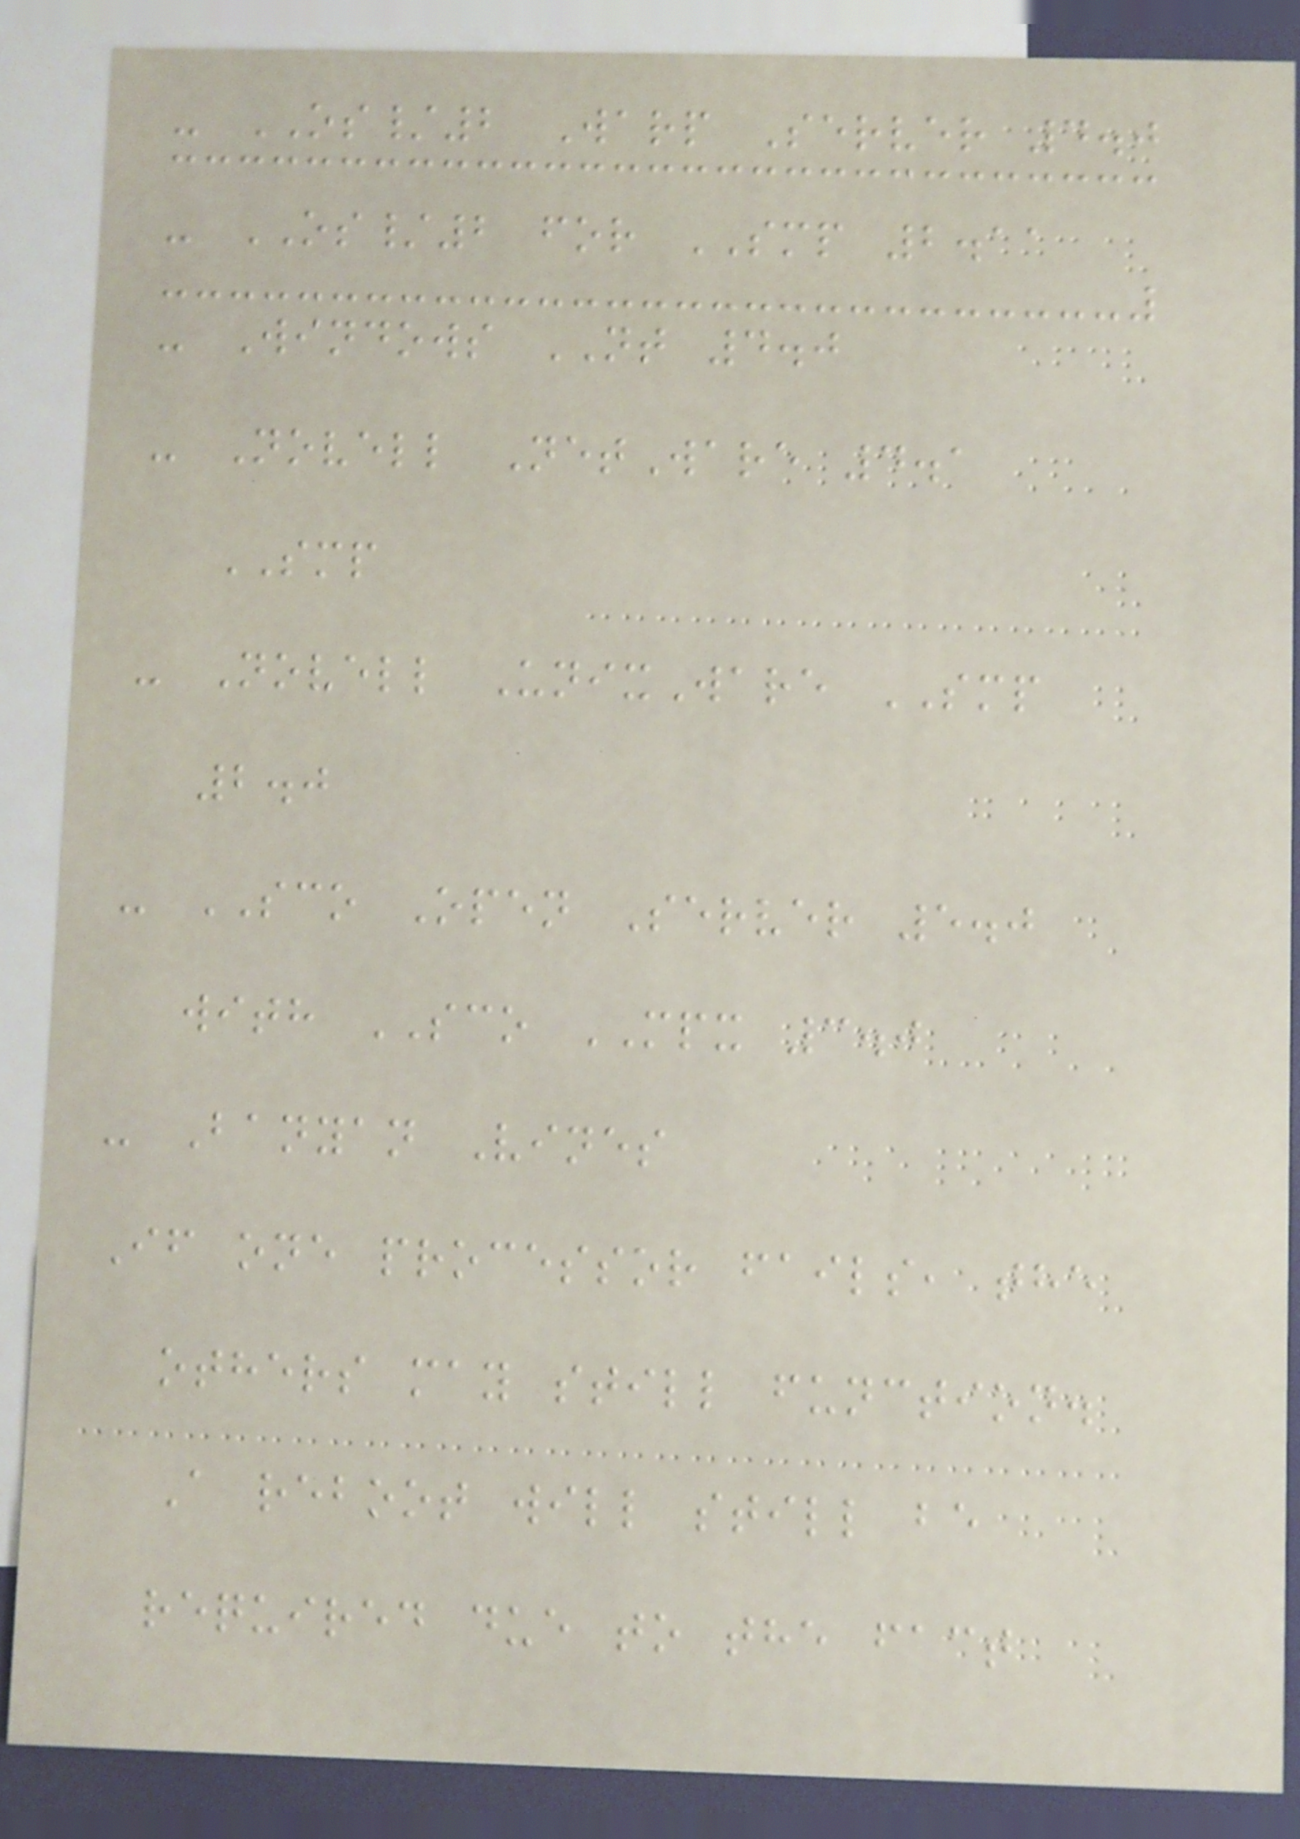- OS/2 Warp Server 4.0
- OS/2 for SMP 2.11
- Windows NT 4.0
- Novell NetWare 4.1
SMP
- Novell UnixWare SMP
2.0
- SCO Open Server 5.0
with SCO MPX 3.0
- Banyan Vines
If one processor fails, the
others may still function.
A reboot will still be
required due to the fact
